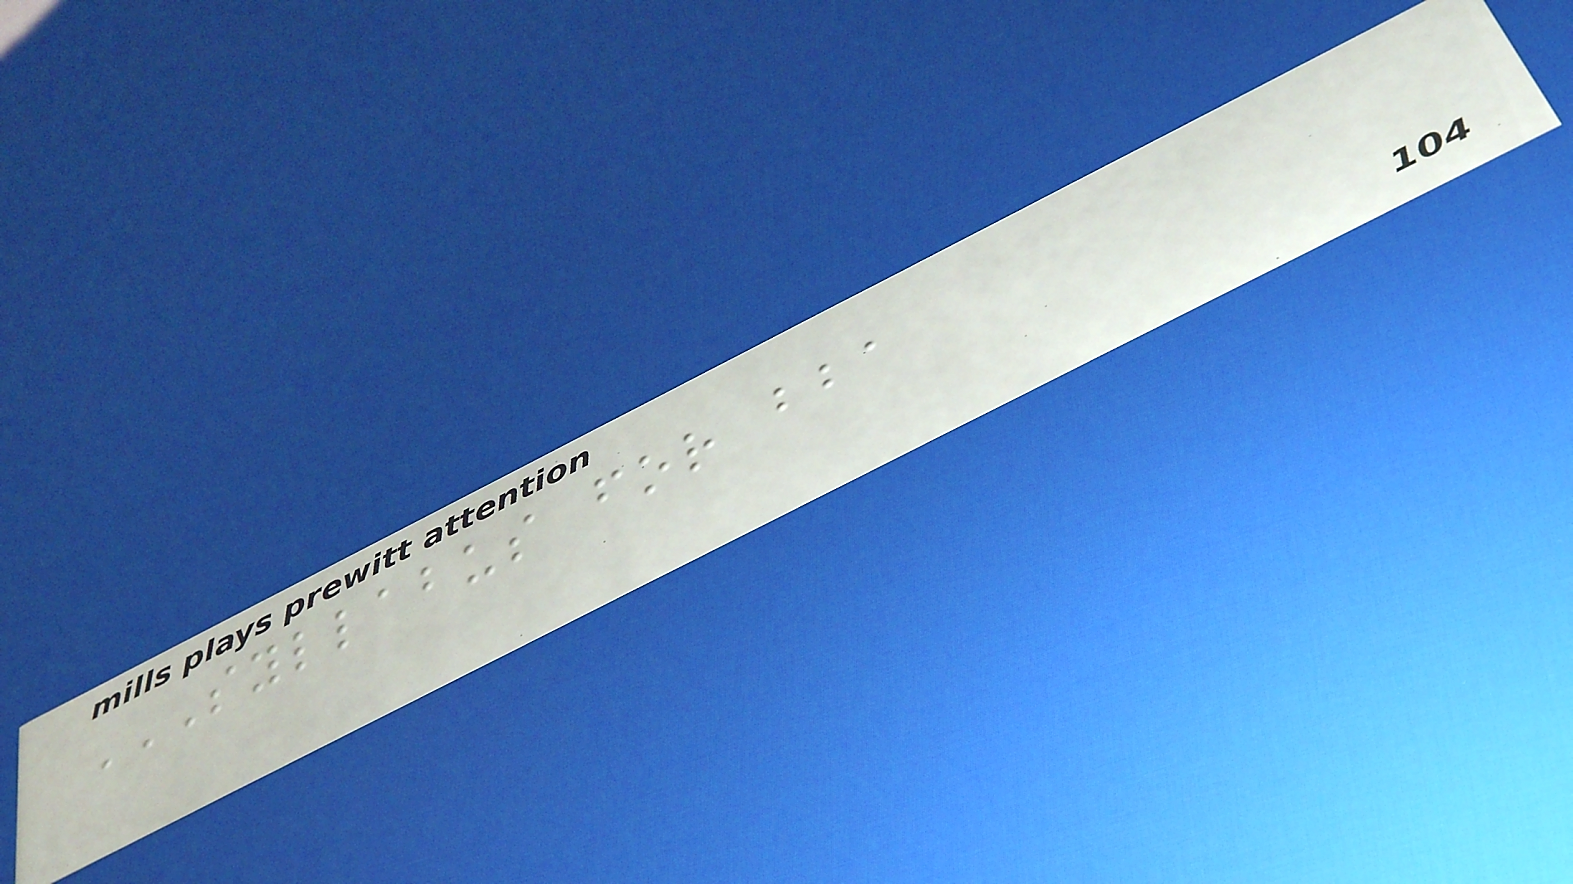SYLLABUS FOR BBA
